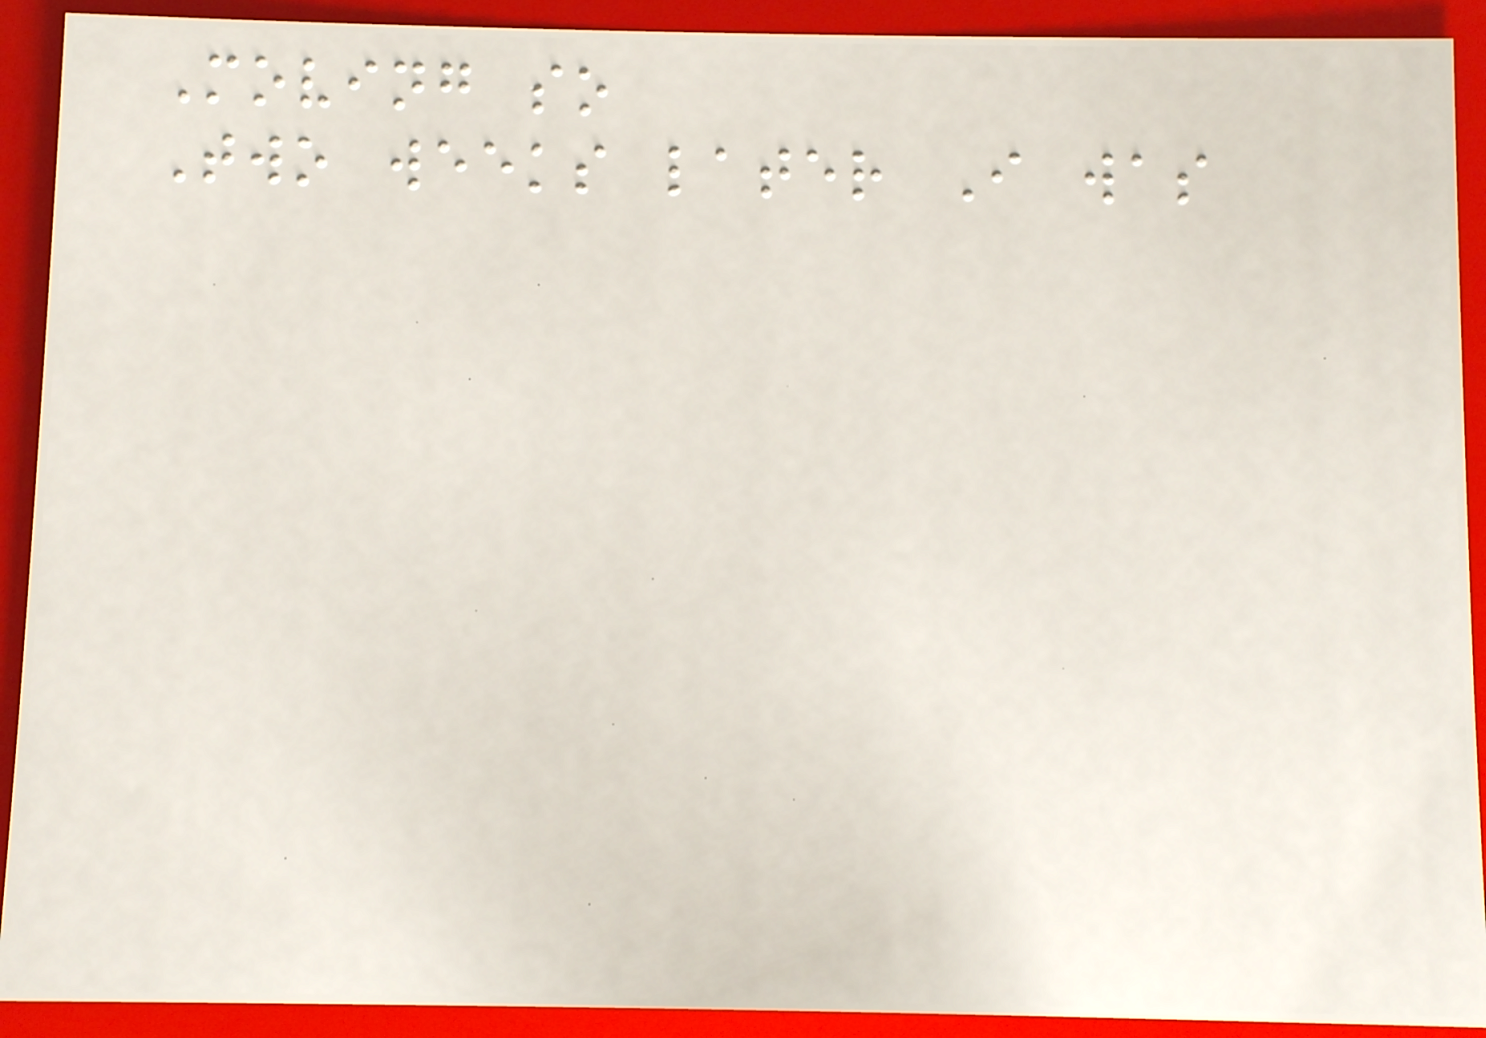Moving so
Two weeks later I was
